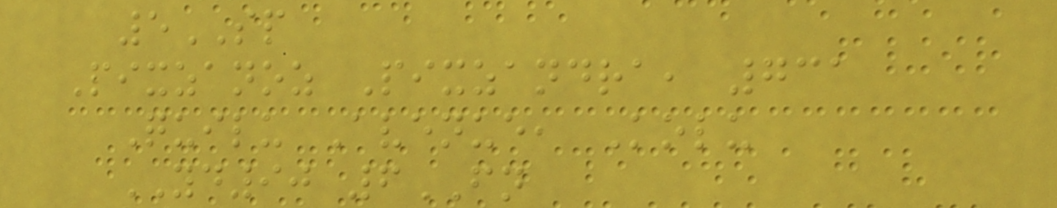5SP
Pixzanoz Pixzandra, 731
Quilu Avenue, Kolu
YD90 6FN
